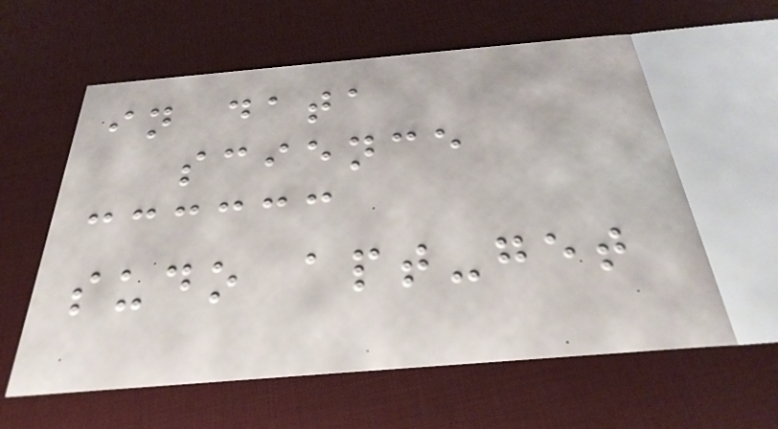in data
science
sudo apt-get
